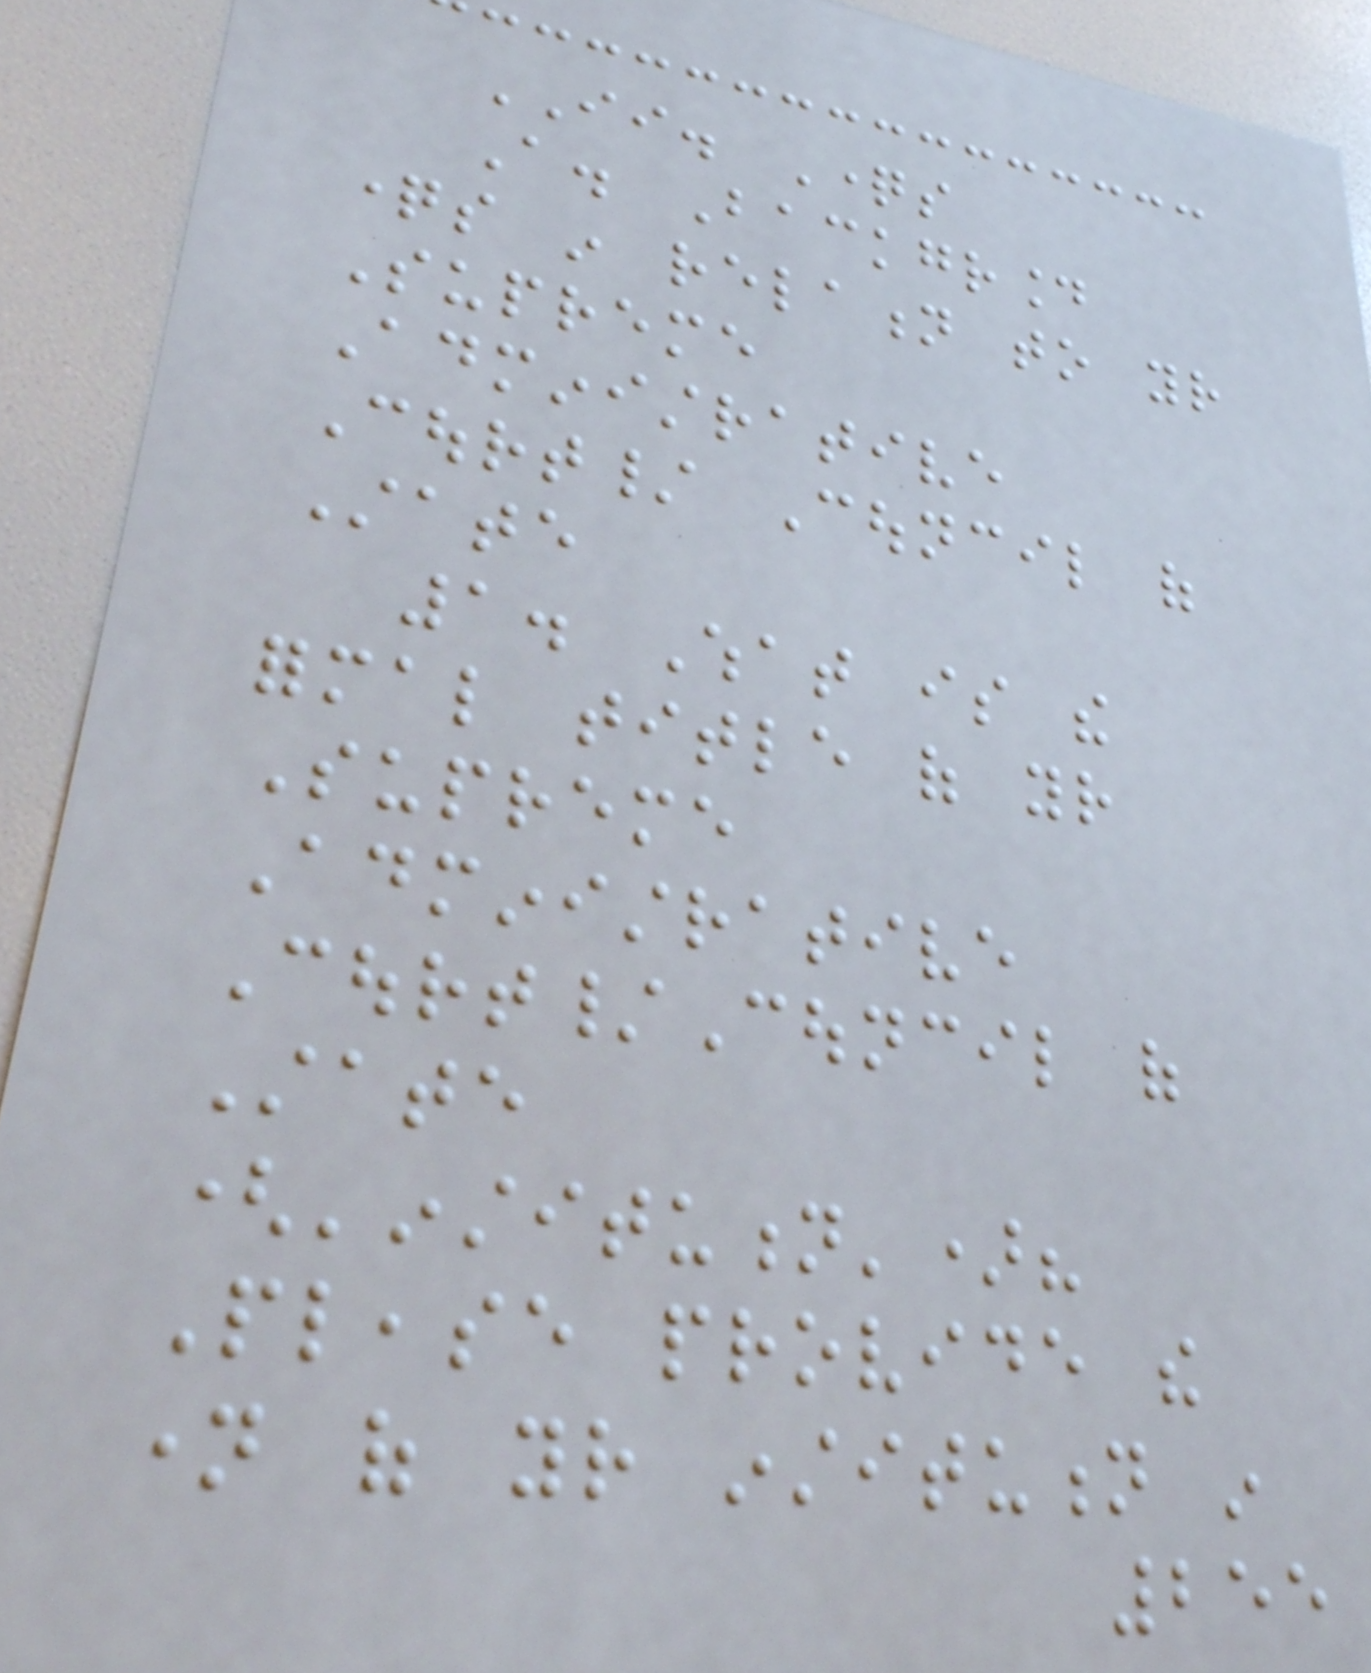II. Questions
A. Background
questions in relation to your
Supreme
Administrative
Court/ Council of
State
1. What is the
formal title of your
Supreme
Administrative
Court/Council of
State
('institution')?
Please provide the
name of your institution in
255
